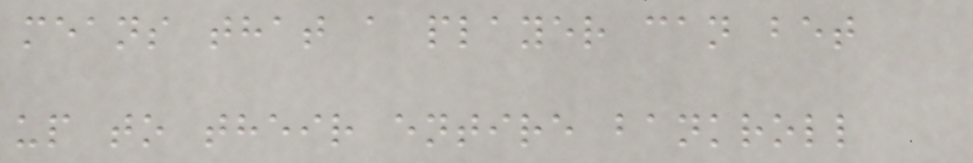means that a player can bet
up to their entire bankroll
